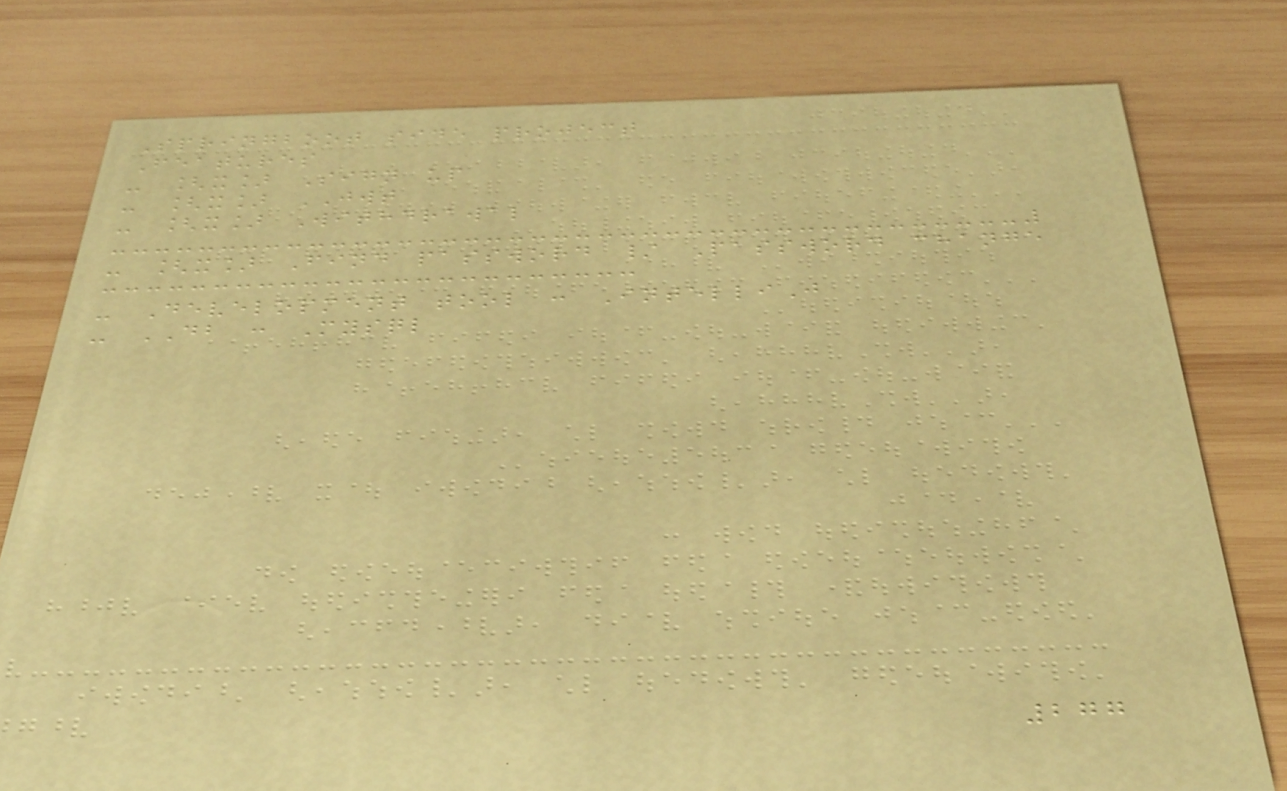Springboot side project
Features
- [x] Sign up
- [x] JWT
- [x] Withdrawal
- [x] Find password / Password change
- Development tool : IntelliJ
- DB : Mysql
277
